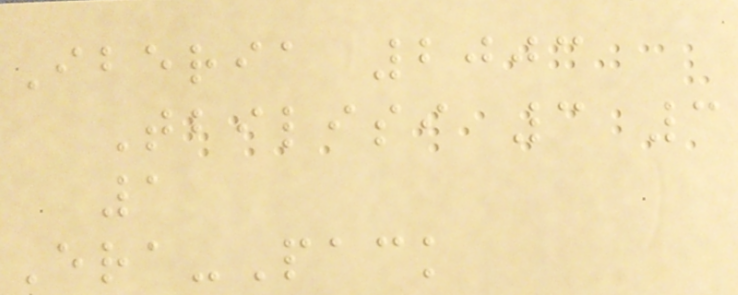Iberia 2003
Tbilisi 3 3
1
Era-Pack
